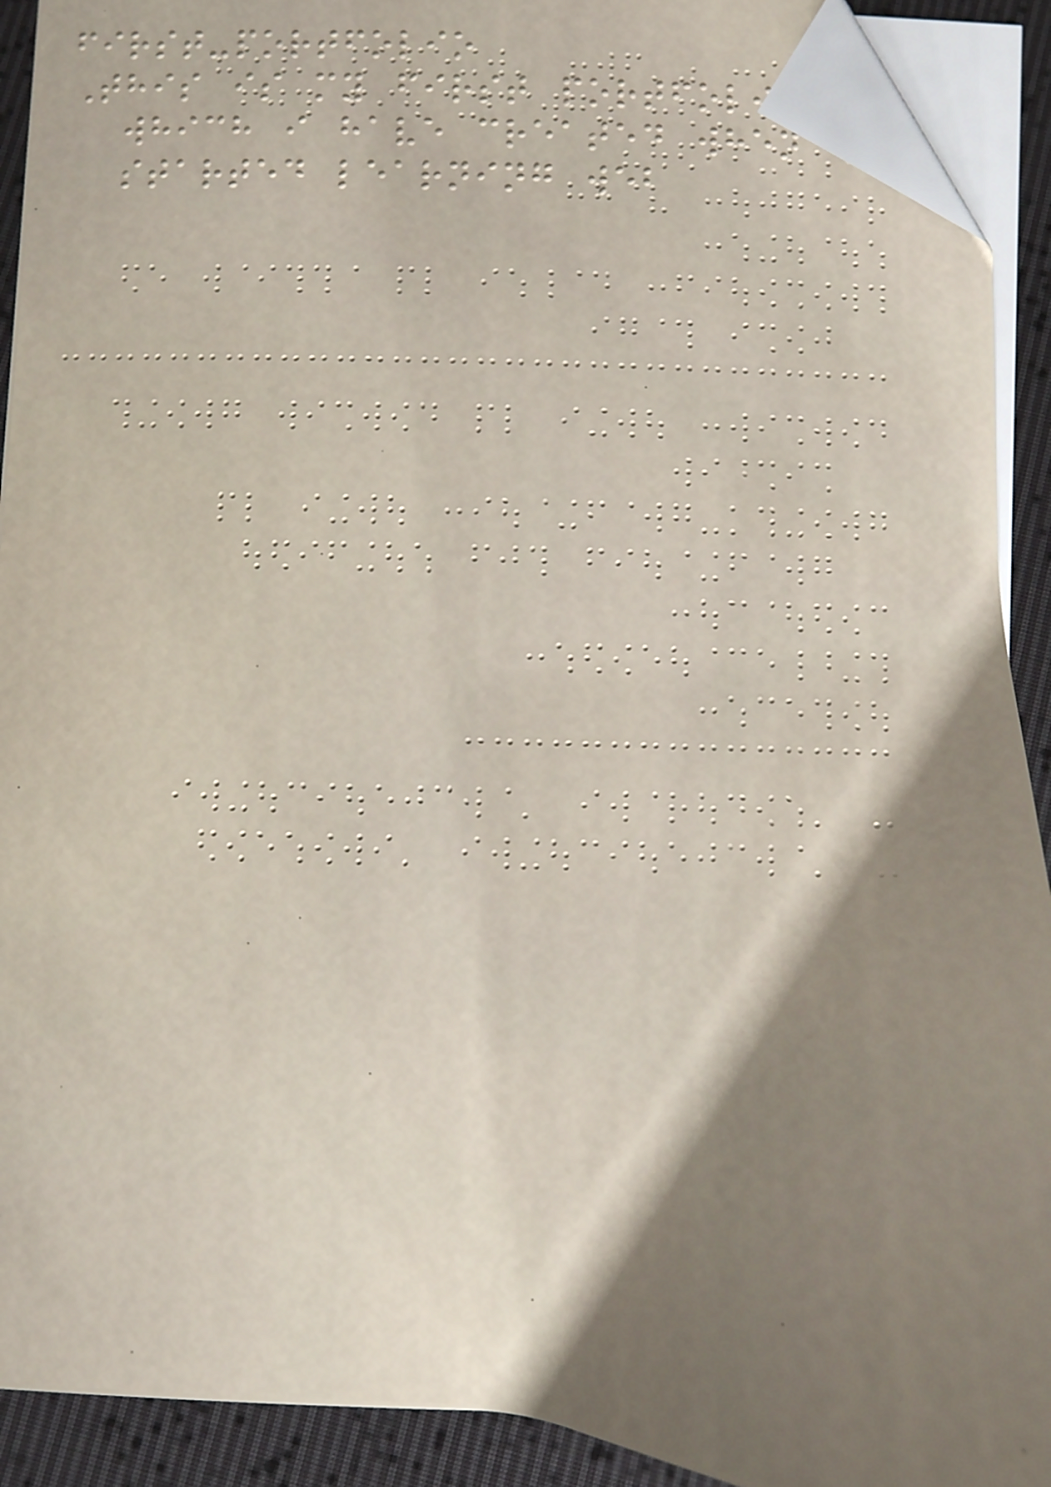first-portfolio
This is my first portfolio
which i have created when I
started learning web
